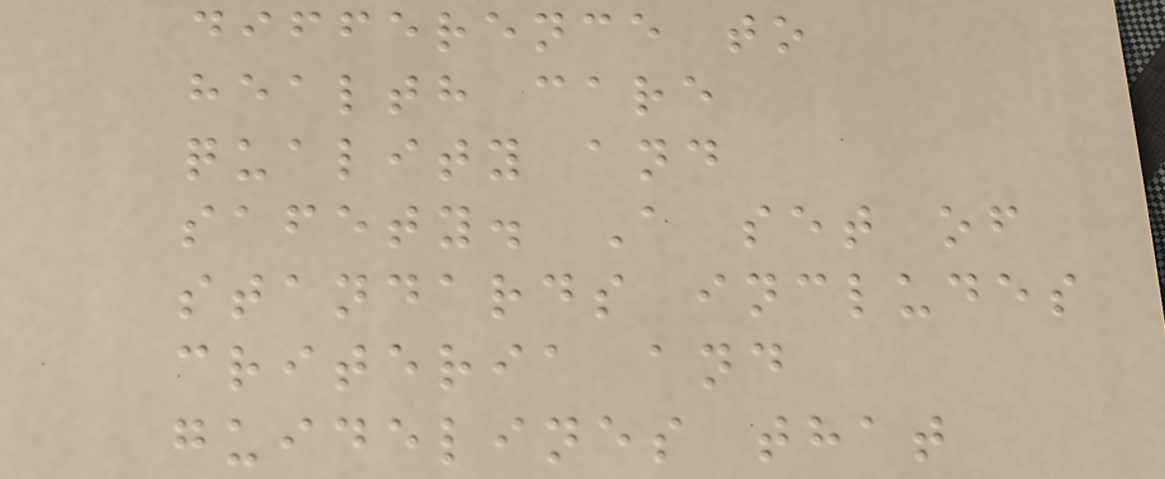difference to
health care
quality and
safety. A set of
standards includes
criteria and
guidelines that
